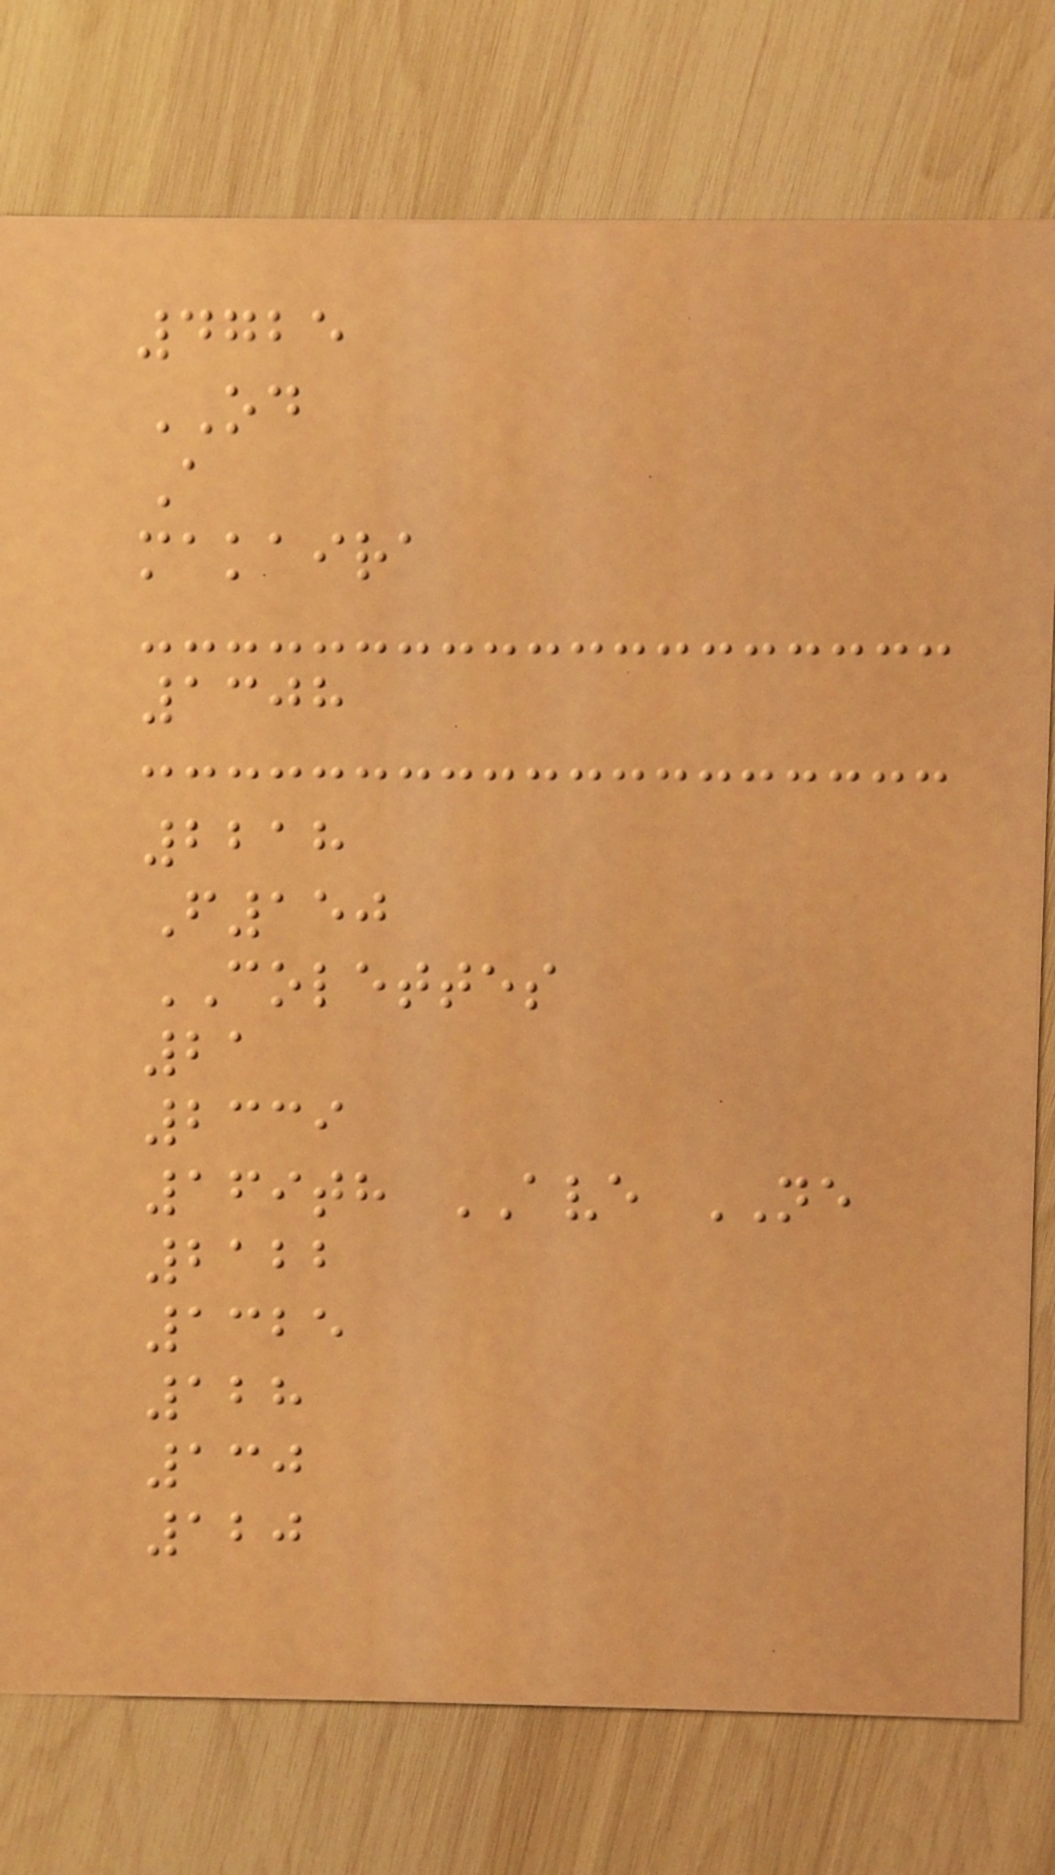4725
OD
A
makaira
1308
2218
F150
COLETTES
21
2339
169th AVE NE
2122
1325
128
130
120
